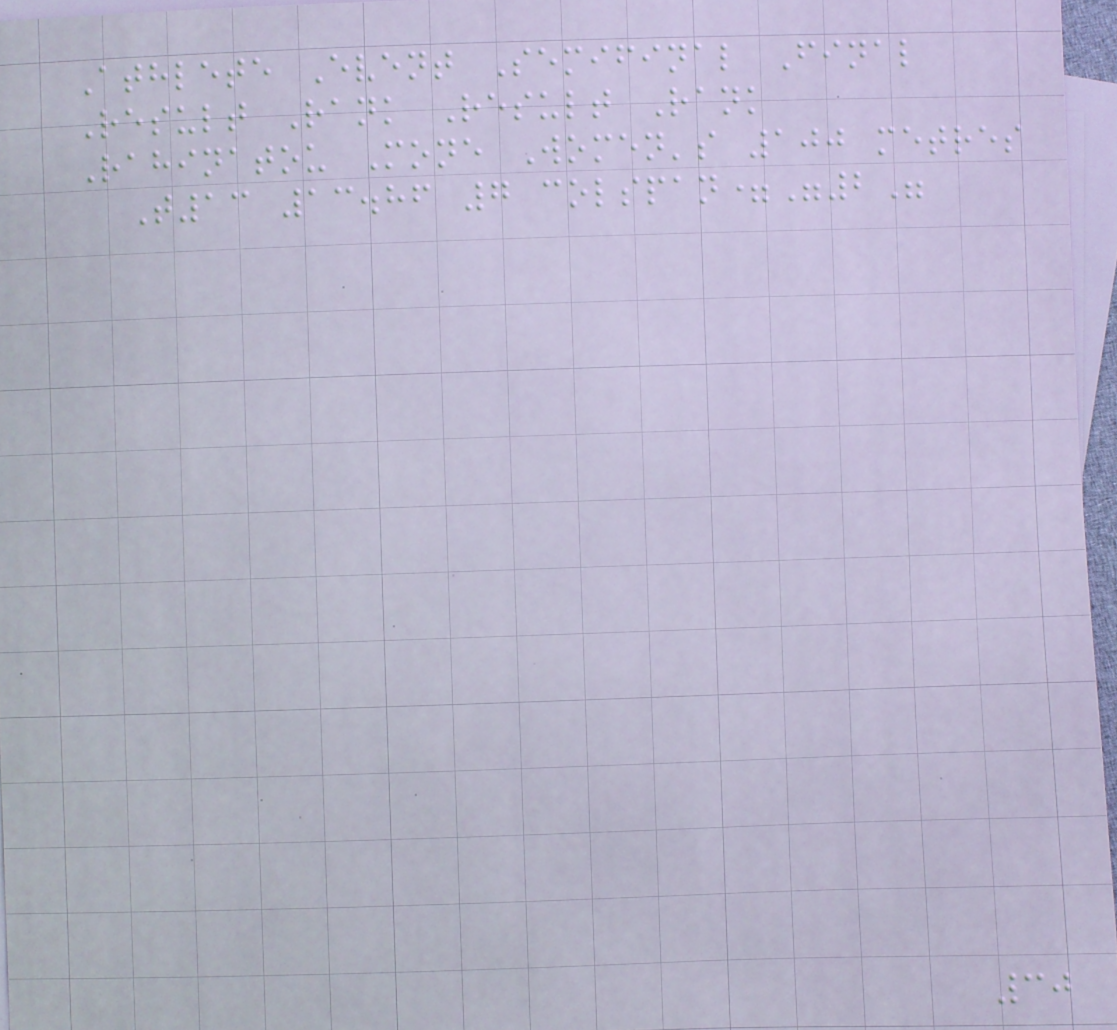Athlete Event Semifinal Final
Result Rank Result Rank
Rahinatou Mone Women's 100 metres
T13 13.86 7 colspan="2"
30
